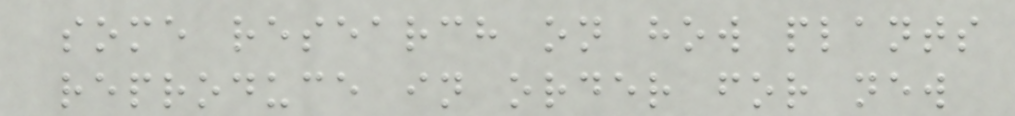some research on how plants
reproduce in order for new
